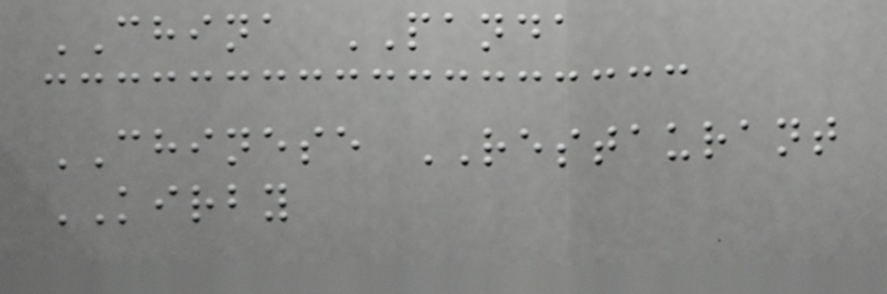CHINA PANDA
CHINESE RESTAURANT
KIRBY
